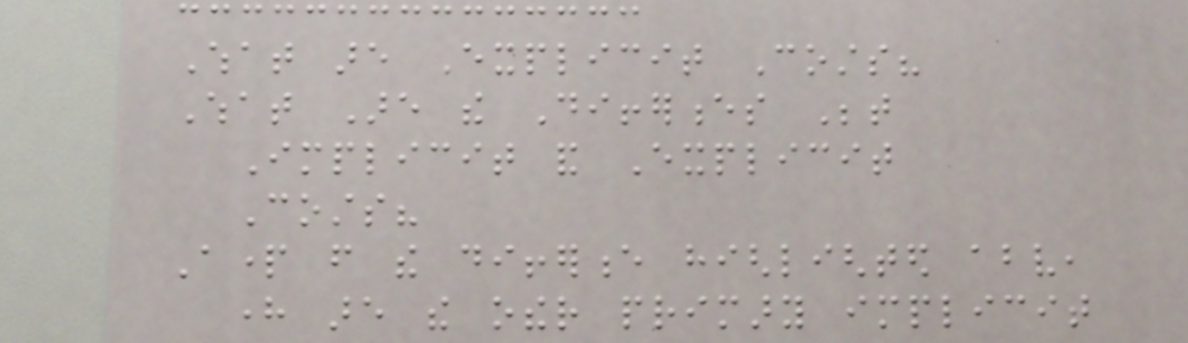What are Explicit Costs?
What Are the Differences Between
Implicit and Explicit
Costs?
Apart from the difference highlighted above,
here are the other primary implicit
